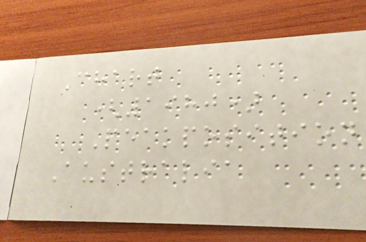Chart
(1980)
Peakposition
Australia
